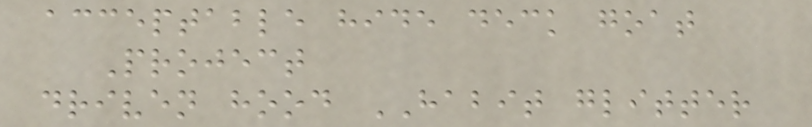acceptable hide deck goat
Project
driven hood HABIT glitter
